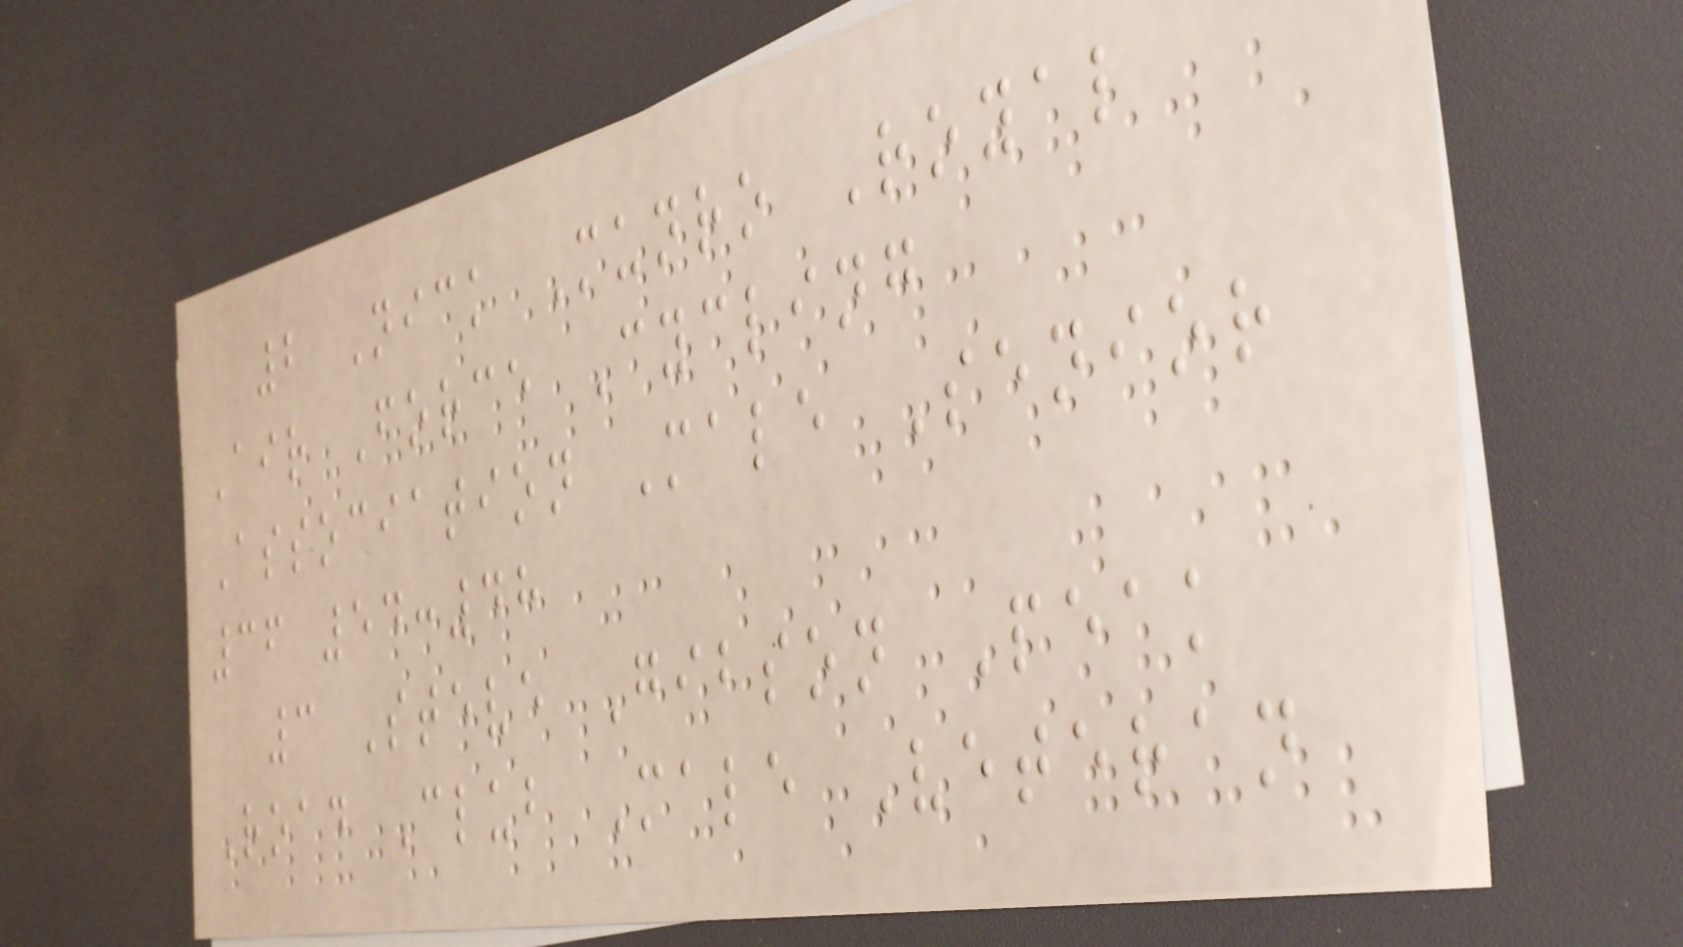2 Nick Munro Royal
Air Force Cycling
Association Male Senior
36 54:48
3 Steve Gibson Peak
Road Club Male Veteran
